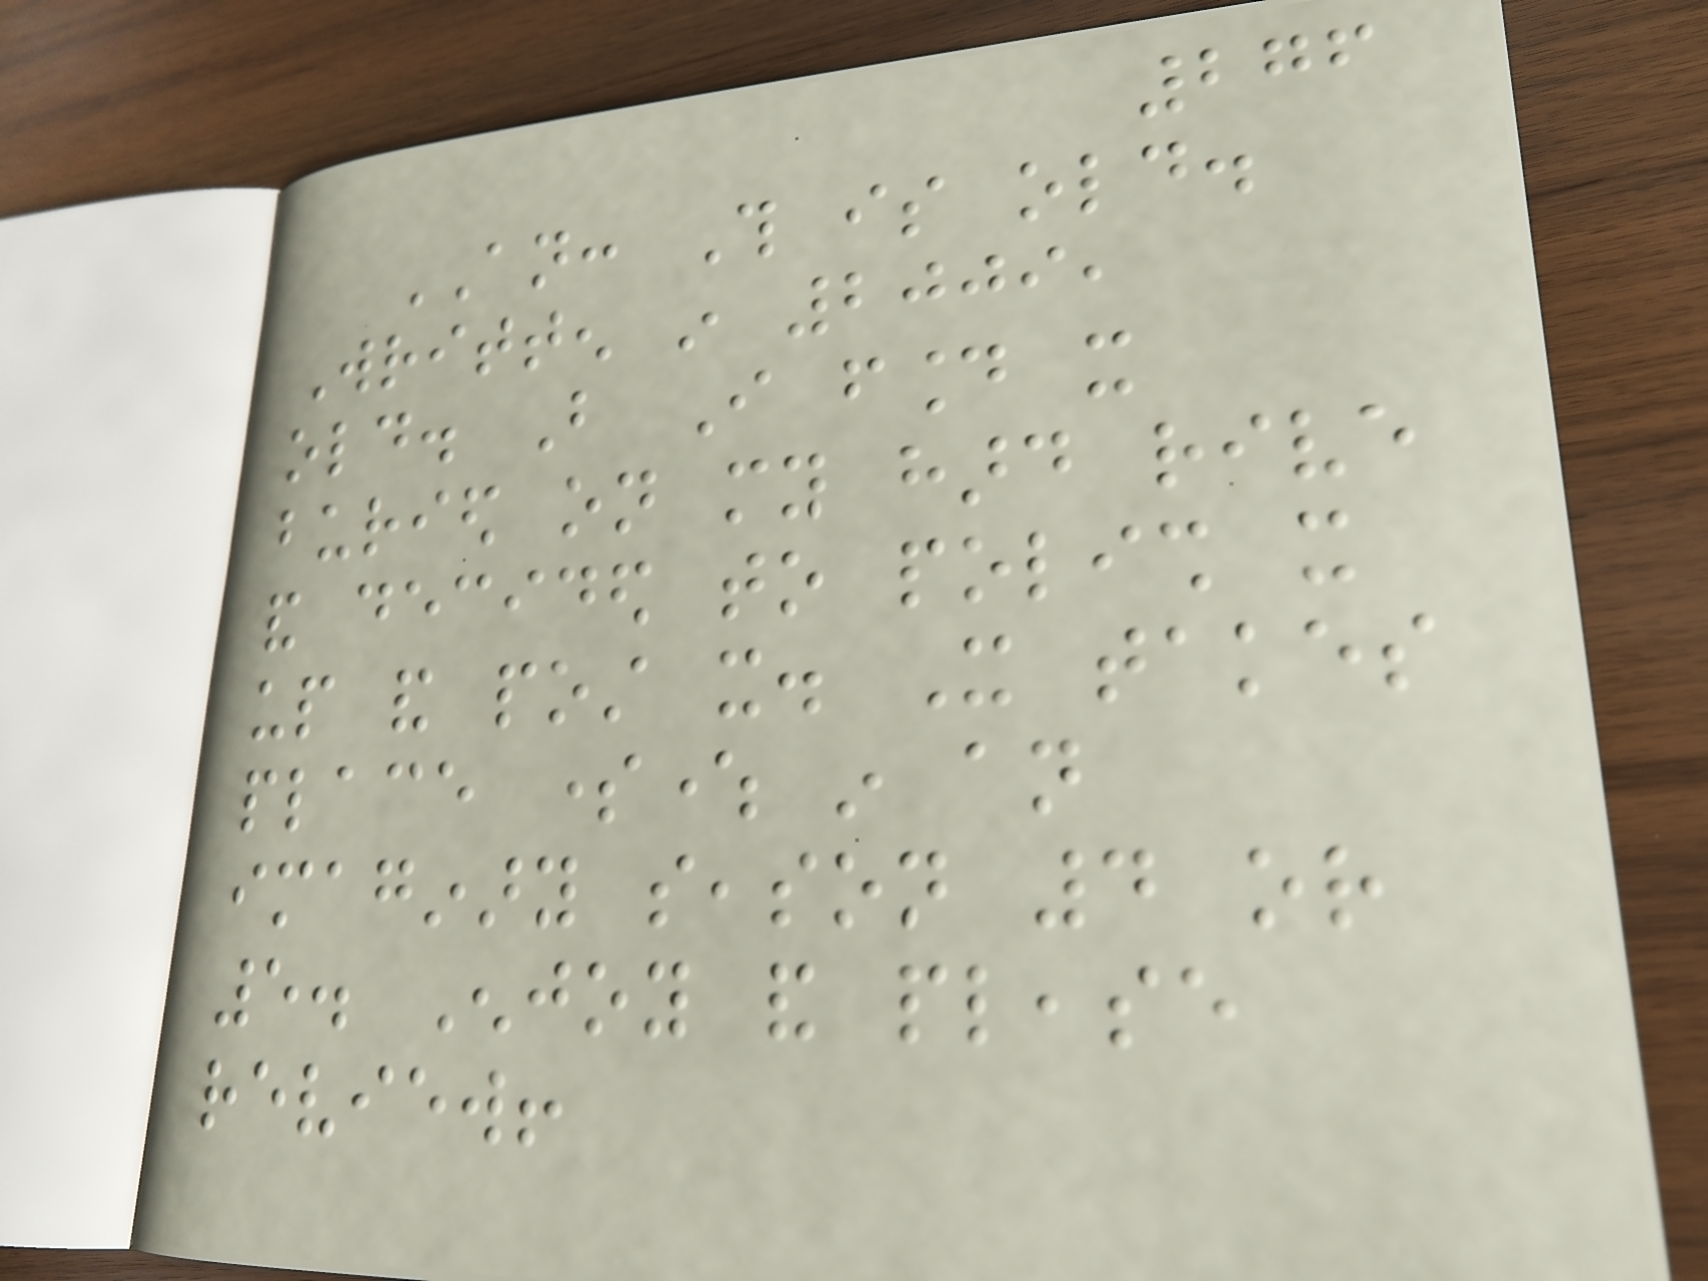276
AN: This is old.
Written in 2009,
old. But I found it
buried on my hard rive
and decided to polish it
up and post it. It takes
place somewhere in an
imaginary season 4 or
5. Enjoy and please
review!
